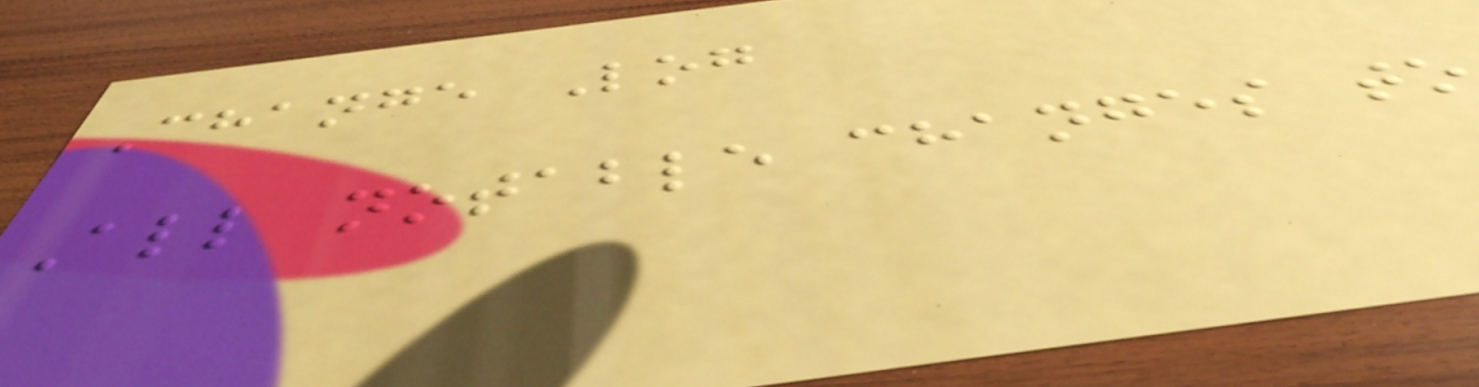Change Log
All notable changes to
